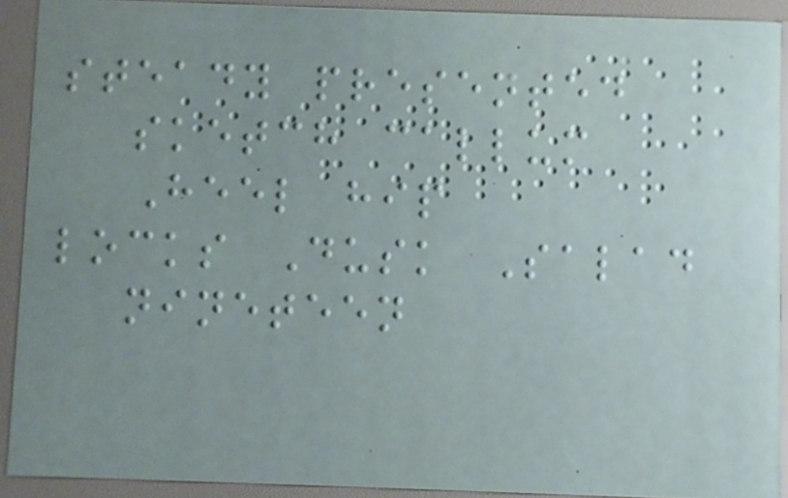steady presented
sketch callum
Heel hip
locks Dusk Salad
nineteen
